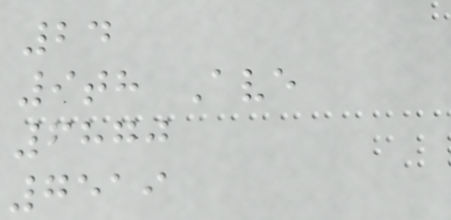24
9th Ave
6870
7519
